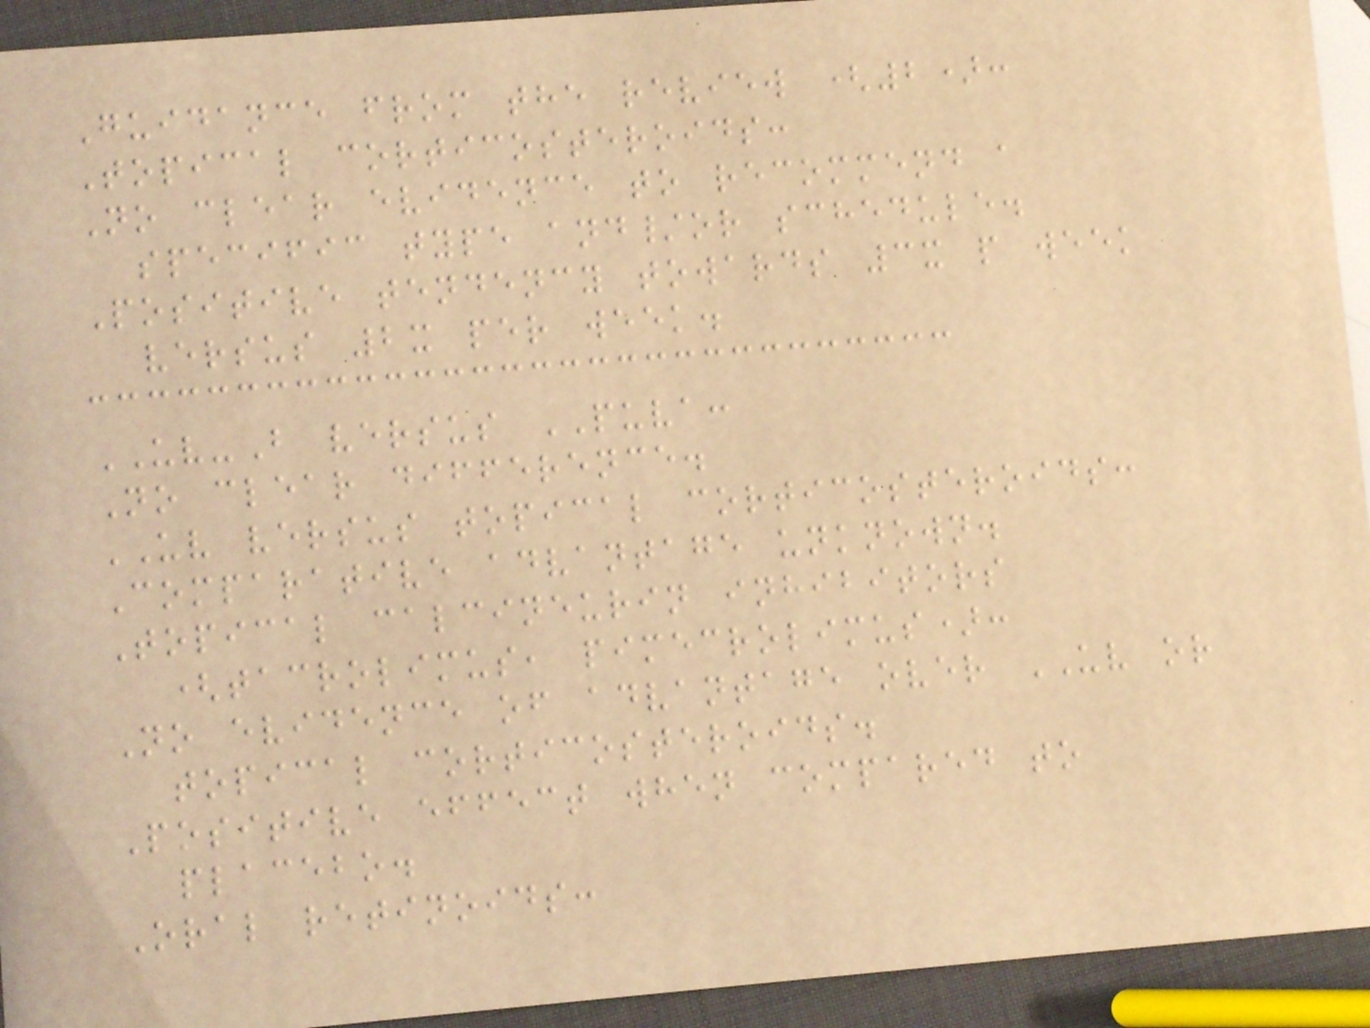Guidance from the review (2):
Topical corticosteroids:
No clear evidence to recommend a
specific type and/or schedule.
Positive tendency towards 3x p week
versus 2x per week.
UV-B versus PUVA:
No clear difference.
UV versus topical corticosteroids:
Comparative advantage unknown.
Topical calcineurin inhibitors
(tacrolimus, pimecrolimus):
No evidence of advantage over UV or
topical corticosteroids.
Positive effect when compared to
placebo.
Oral retinoids:
